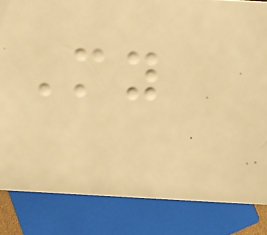My
